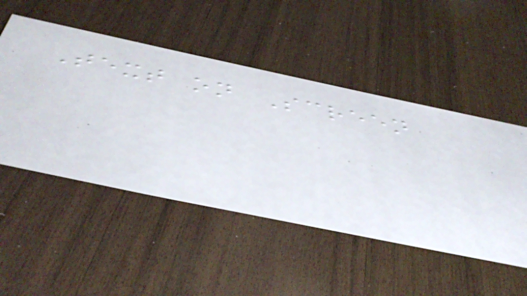Text on Screen
